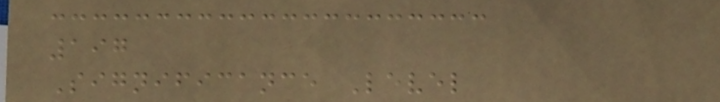197
Significance Level
